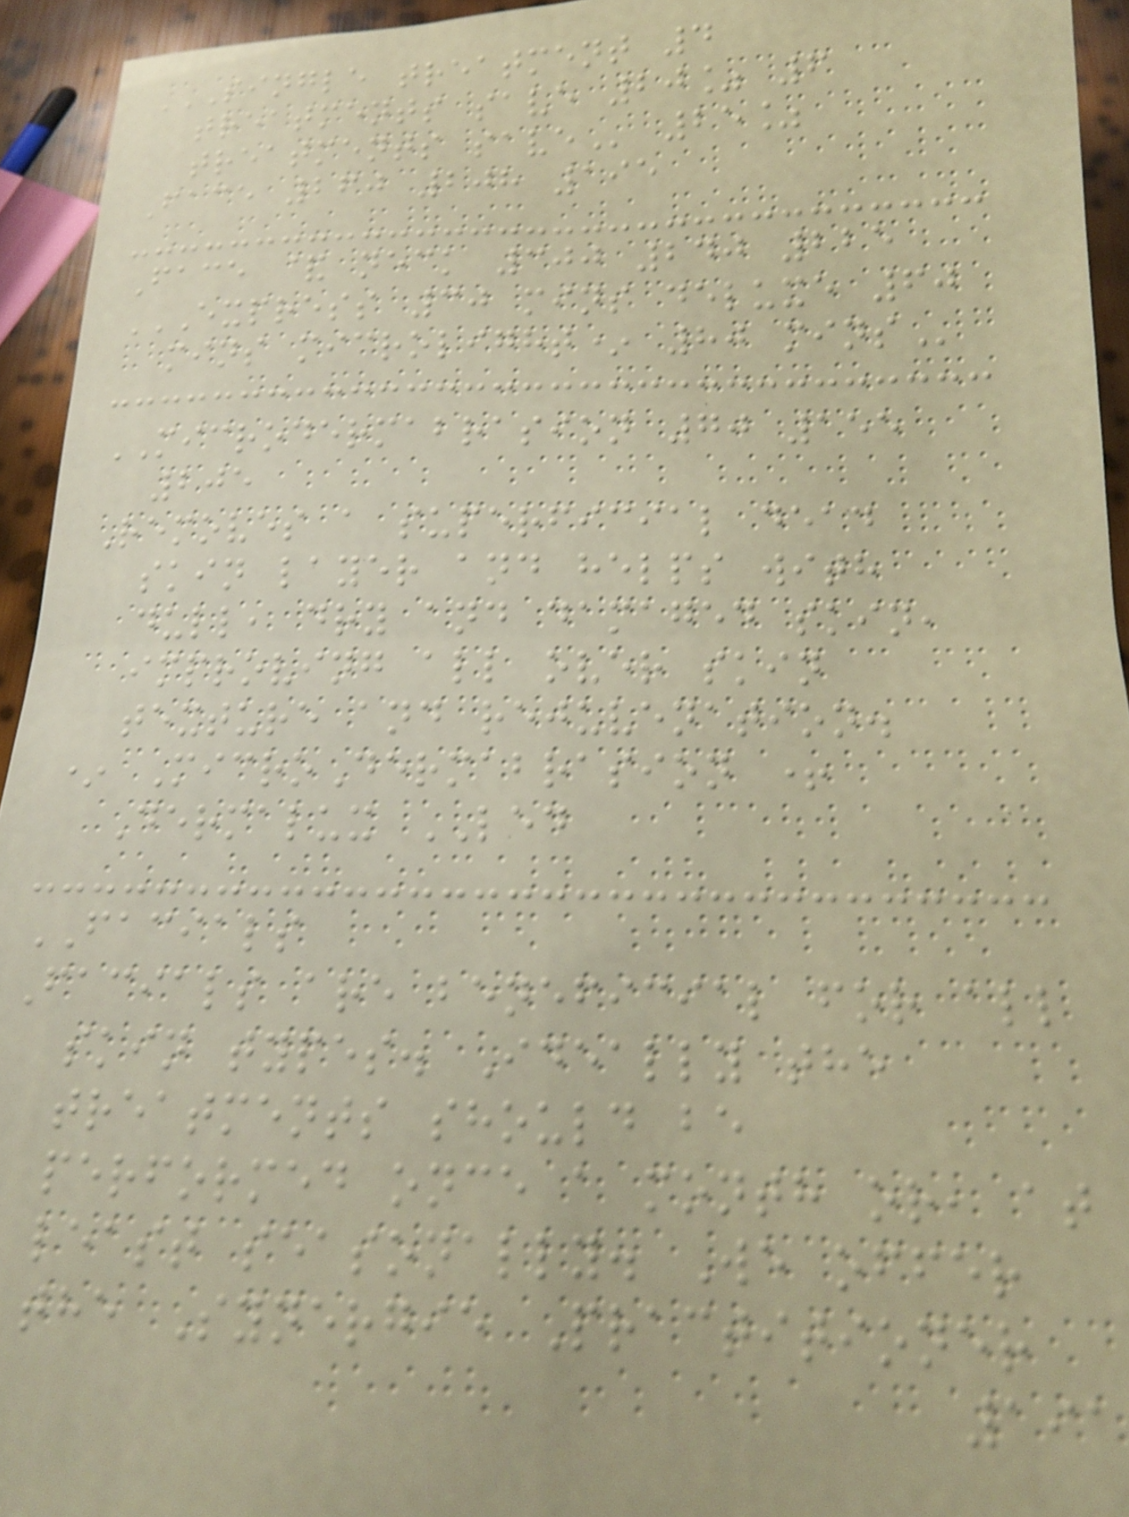SINGLE TREATMENT 4
TREATMENTS SAVE 20% 6
TREATMENTS SAVE 25%
Face 260 208 195
Face & neck 300 240 225
EXPRESS 30 MINS DELUXE 60
MINS MICROLIGHT* 80 MINS
MICRODERMABRASION 70 155
205
Removes a superficial dead
skin layer and helps with
dull, dry and damaged skin,
improving all over skin
texture and rejuvenation.
* MicroDermabrasion +
Dermalux LED
FACIALS
Facials are beneficial for all
skin types. Ideally the
treatments should be
performed once a month or, at
least seasonally. We offer
the Synergie Practitioner
191
